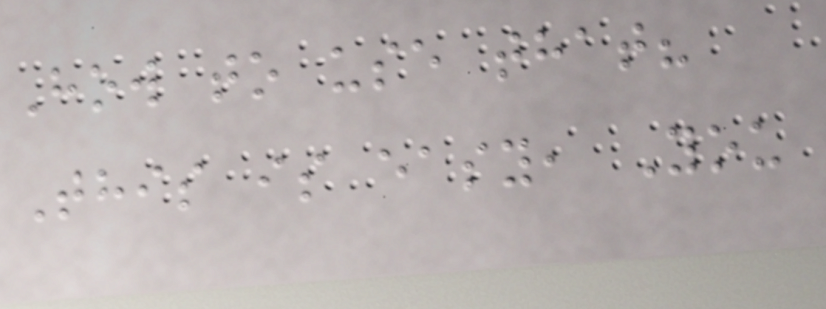How to use that?
This is easy, You
